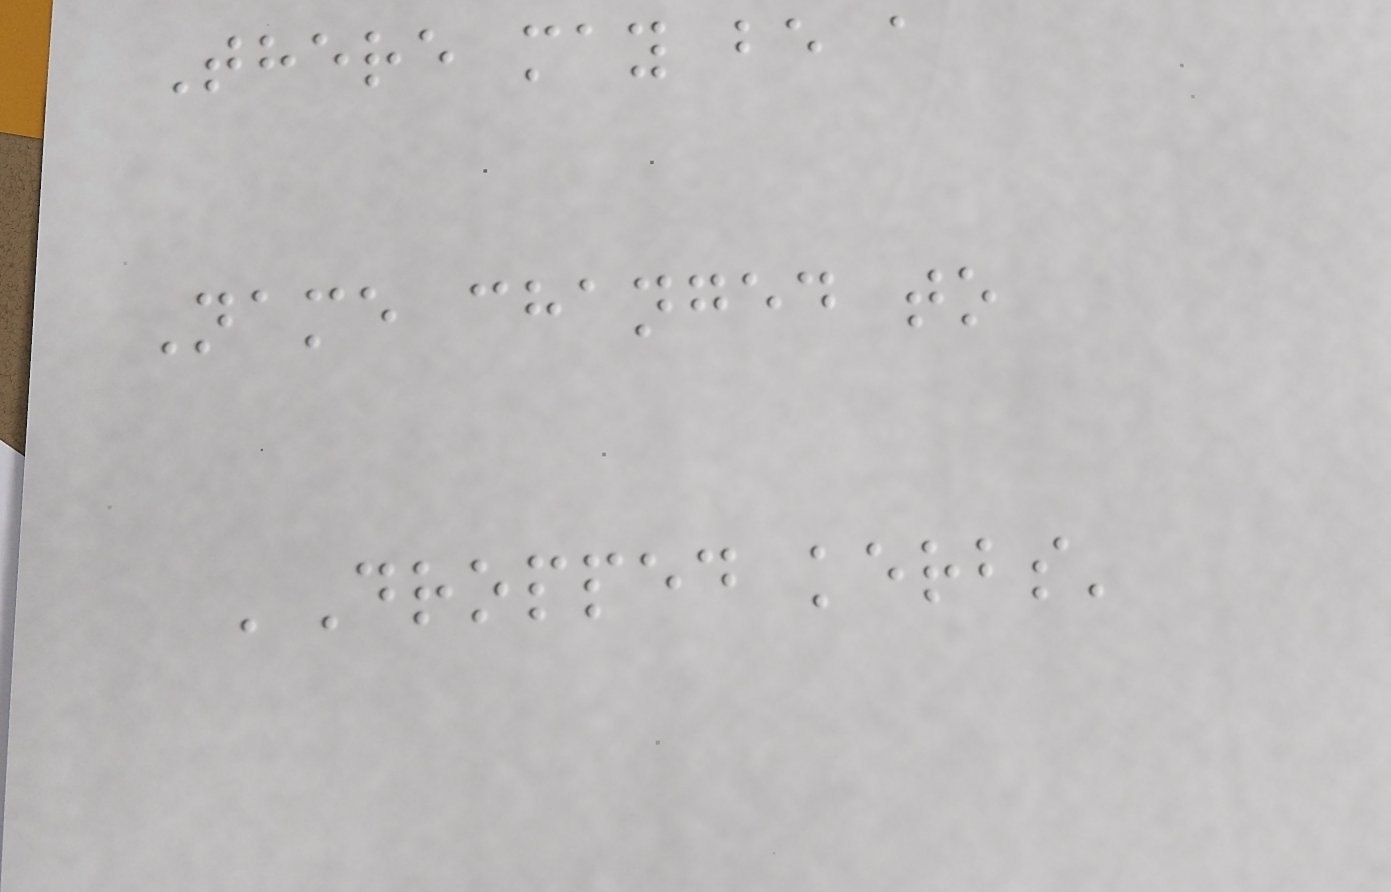There may be a
Name changed to
'Dropped kerbs'
